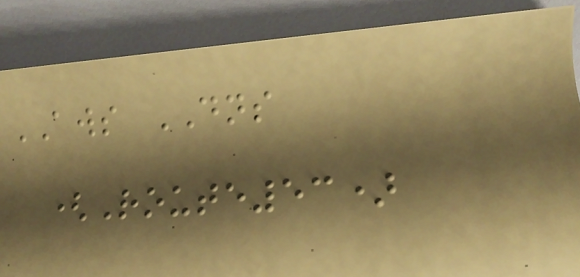AWS DNS
(Route53)
